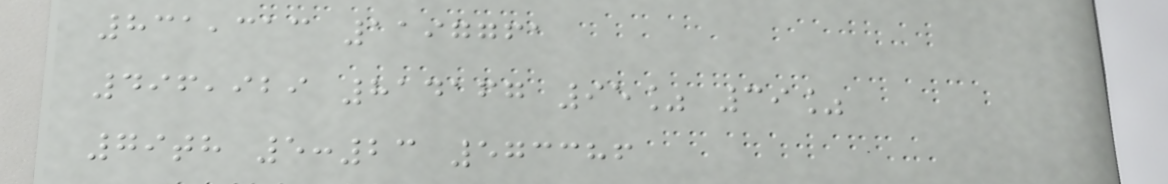831,313 1197761
496,929 814167 95% 39%
79th 5:23 573386
